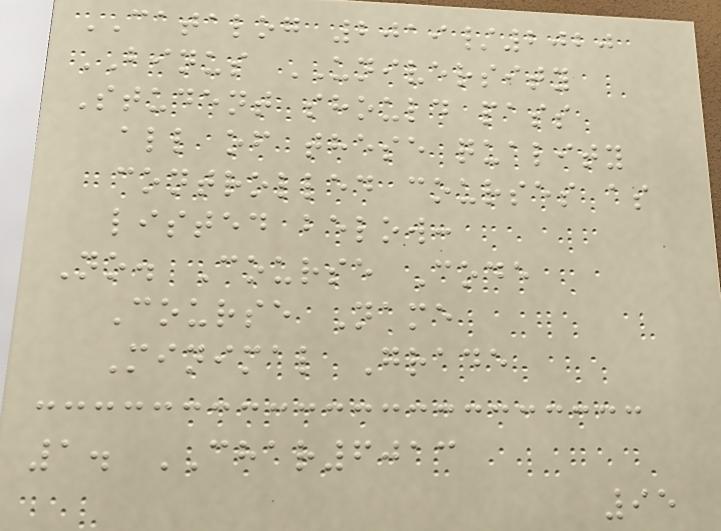CATALOG 2019/2020
BINUS UNIVERSITY
Student should pass
all of these quality
controlled courses as
listed below:
No. Course Code
Course Name
Minimal Grade
1. CHAR6013
95
